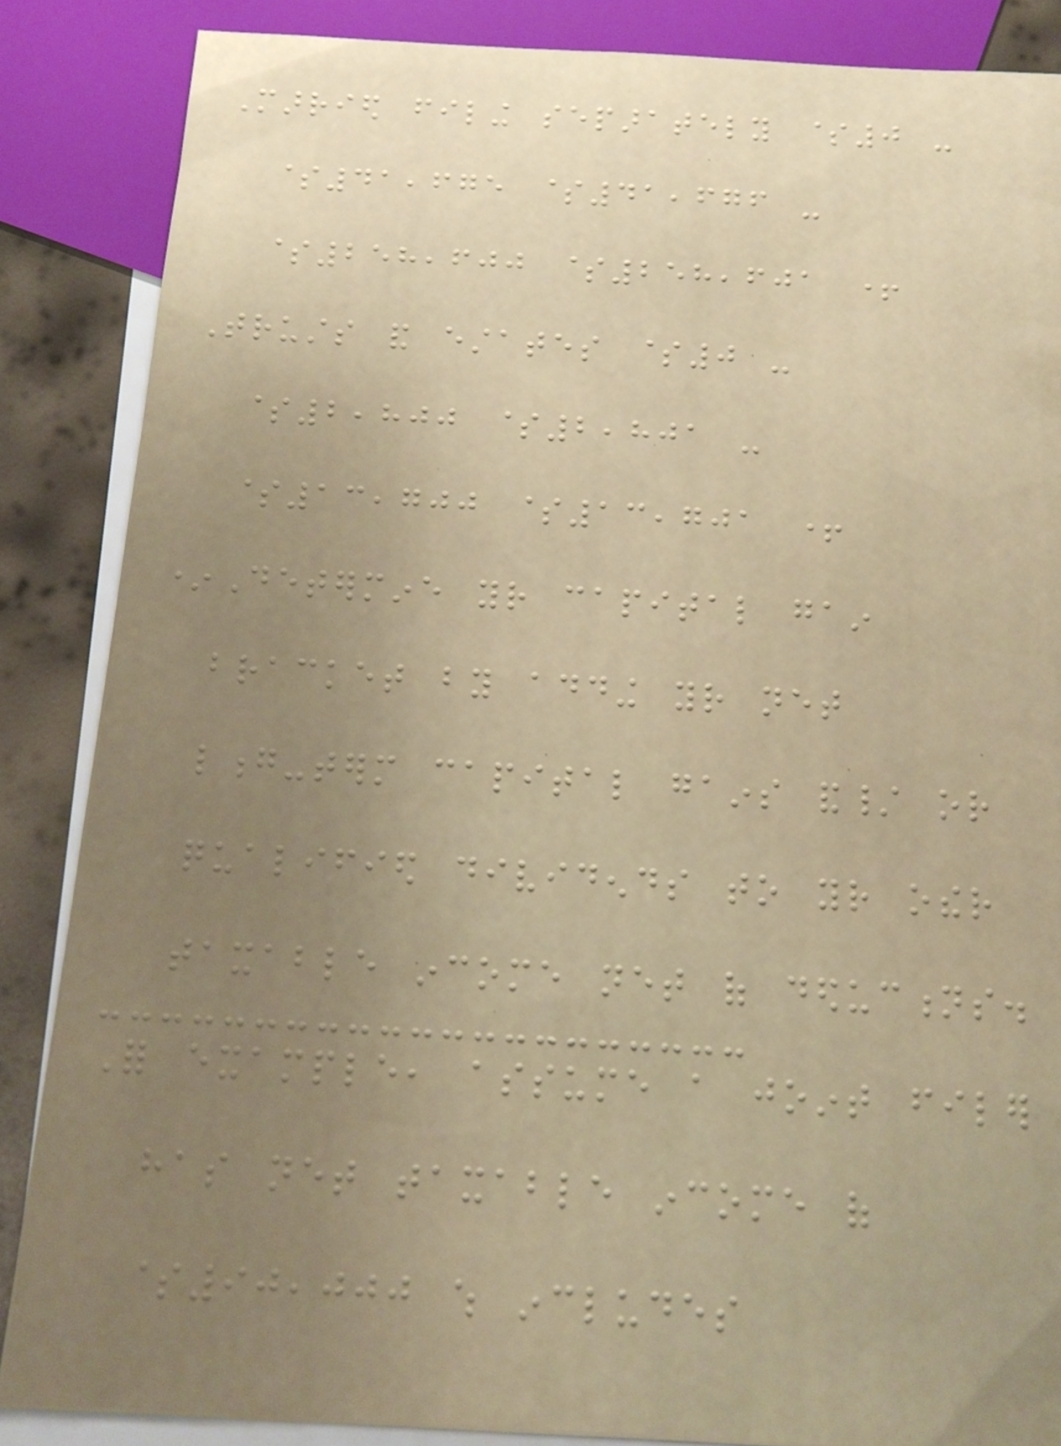Married filing separately $0 -
$41,675 $41,676 -
$258,600 $258,601 +
Trusts and estates $0 -
$2,800 $2,801 -
$13,700 $13,701 +
*Determine your capital gain
bracket by adding your net
long-term capital gains and/ or
qualified dividends to your other
taxable income net of deductions.
For example, assume a joint filer
has net taxable income of
$90,000 which includes
